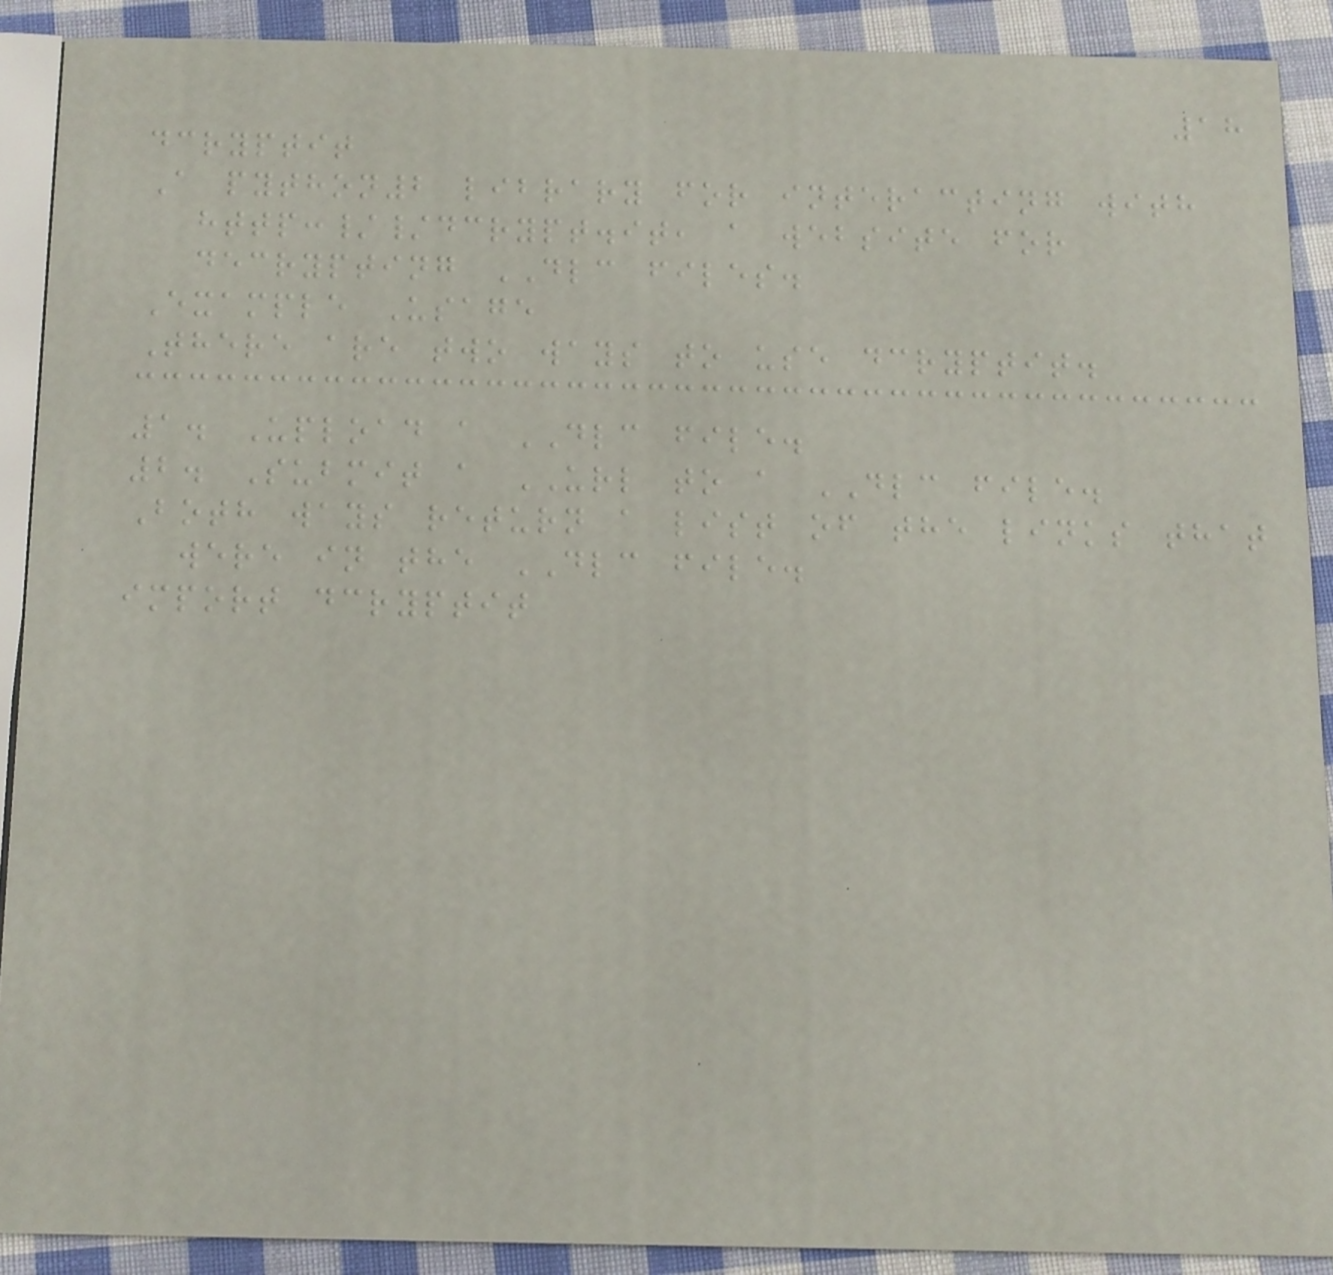18
dcryptit
A python2 library for interacting with
http://dcrypt.it, a website for
decrypting DLC files.
Example Usage
There are two ways to use dcryptit.
1. Upload a DLC file.
2. Submit a URL to a DLC file.
Both ways return a list of the links that
were in the DLC file.
import dcryptit
